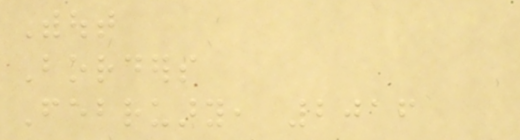Without
Borders
February, 2016
